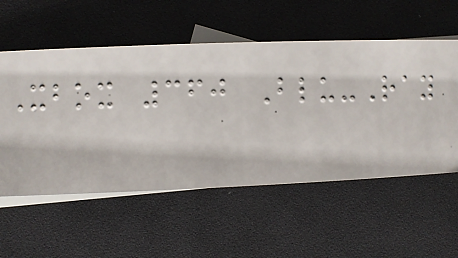Xbox 360 Blu-Ray
